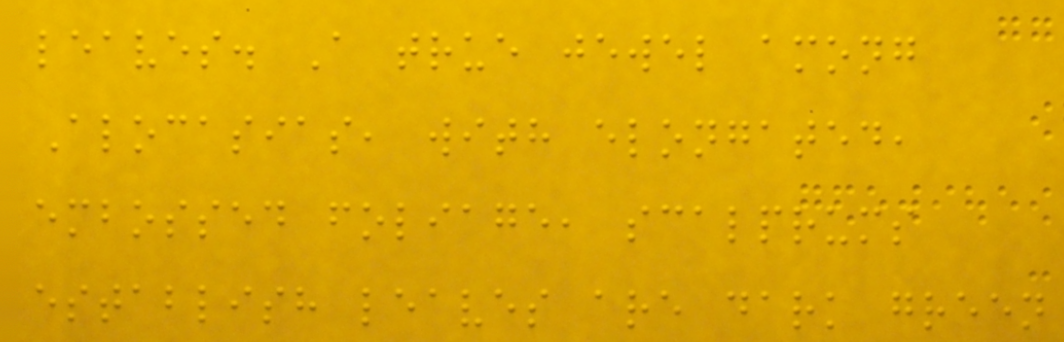leaves. A true jewel among
Alocasias, with elongated,
embossed foliage, scalprums
establish leaves are dark green
